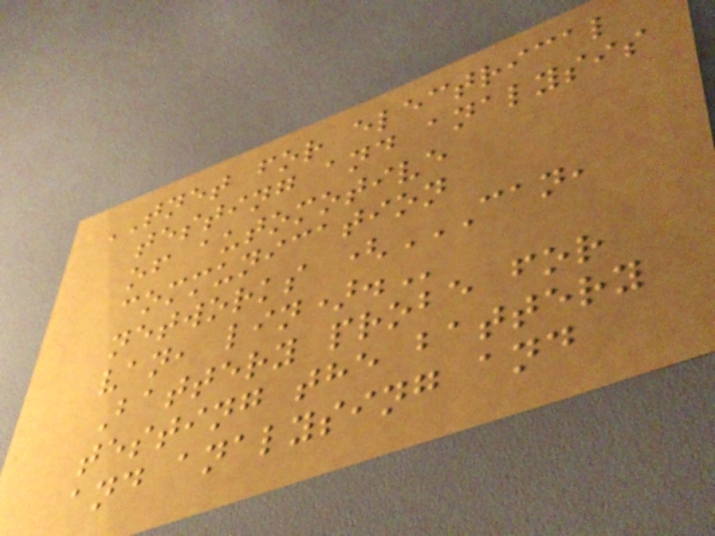TNET for electrical
testing and analysis
of automotive
communication
networks (CAN,
VAN, LIN).
Battery probe for
testing the battery
and analysing and
